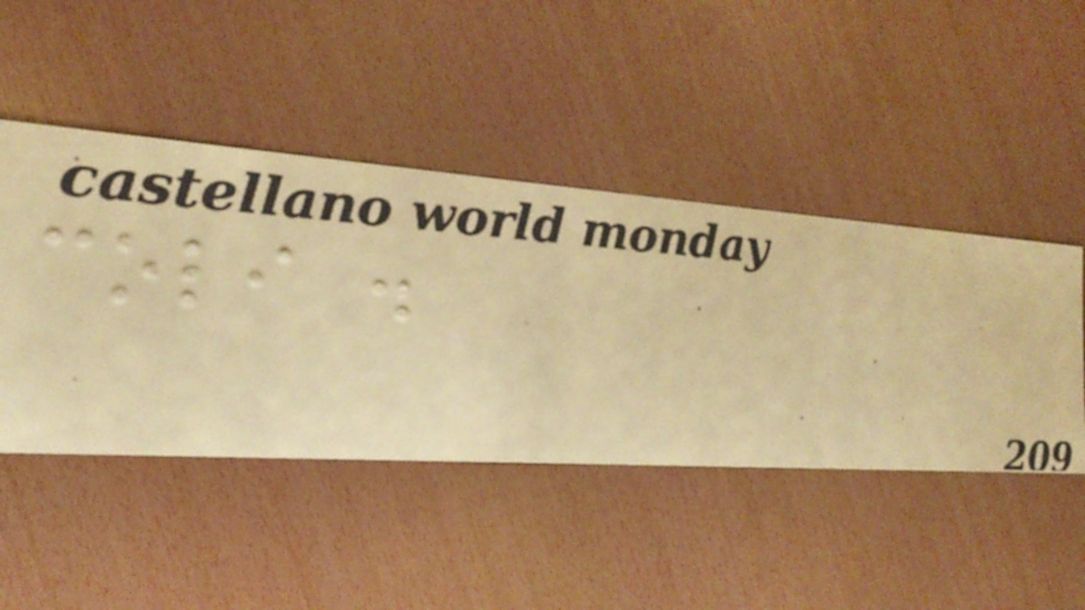coli .
